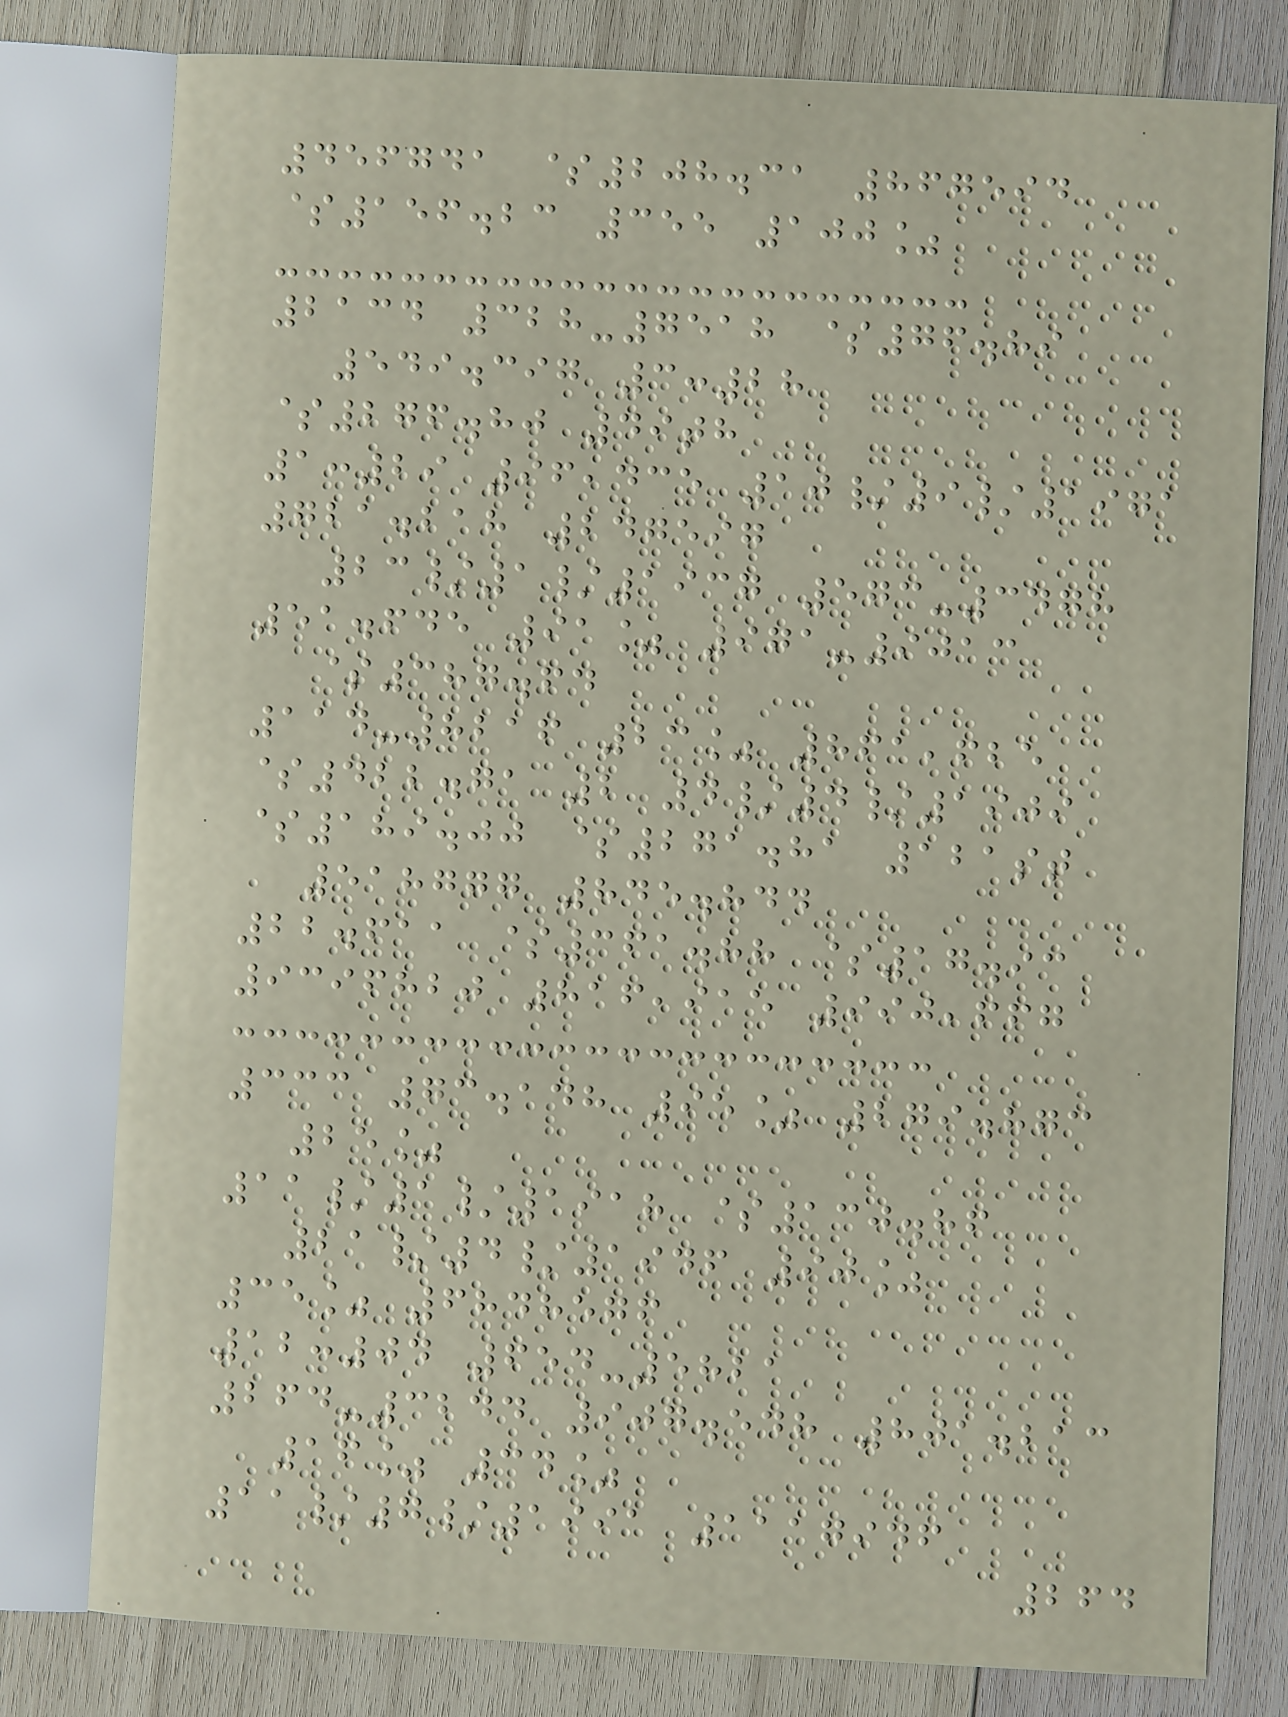456741 $208.31 867594
$156.23 355 100%
2134 328-7518 $76.89
549.397 3:28
$276.80 49th
1:29 96,435 10/9/1971
721.218 247597
23/1/1937 573-3478
51.645 91% 971-9013
$387.64
114-8216 23% 861,625
$422.71 2 4/4/1909
$189.00 $271.81 121st
518777 845.844
22.611 $361.88 $17.93
9396820 816,915 990,667
333 73.148 95% 279.873
25%
11/1/1918 $130.86
21/4/1946 90%
35% 6848576
12:04 654-5821
264-3244 907.548 801.213
16% 34%
11/7/1991 1117946
264
